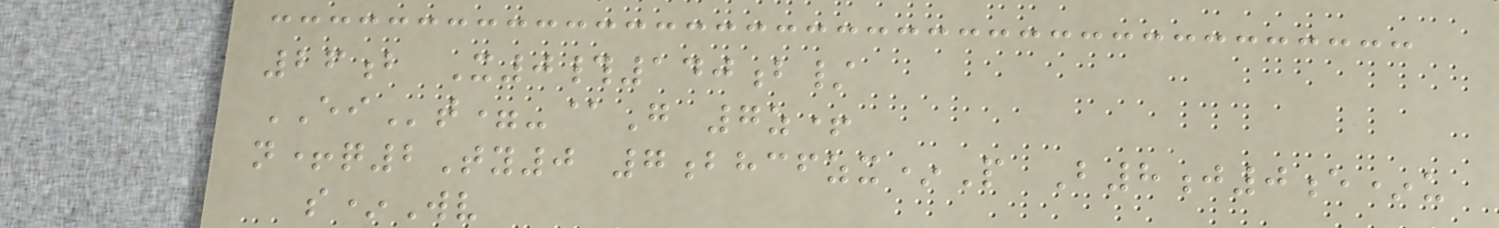26b X0#140b/
EIt=-@G 7z+
n+q2Ty0 7bhcfzx*P B8j0e*u
s*Wv
